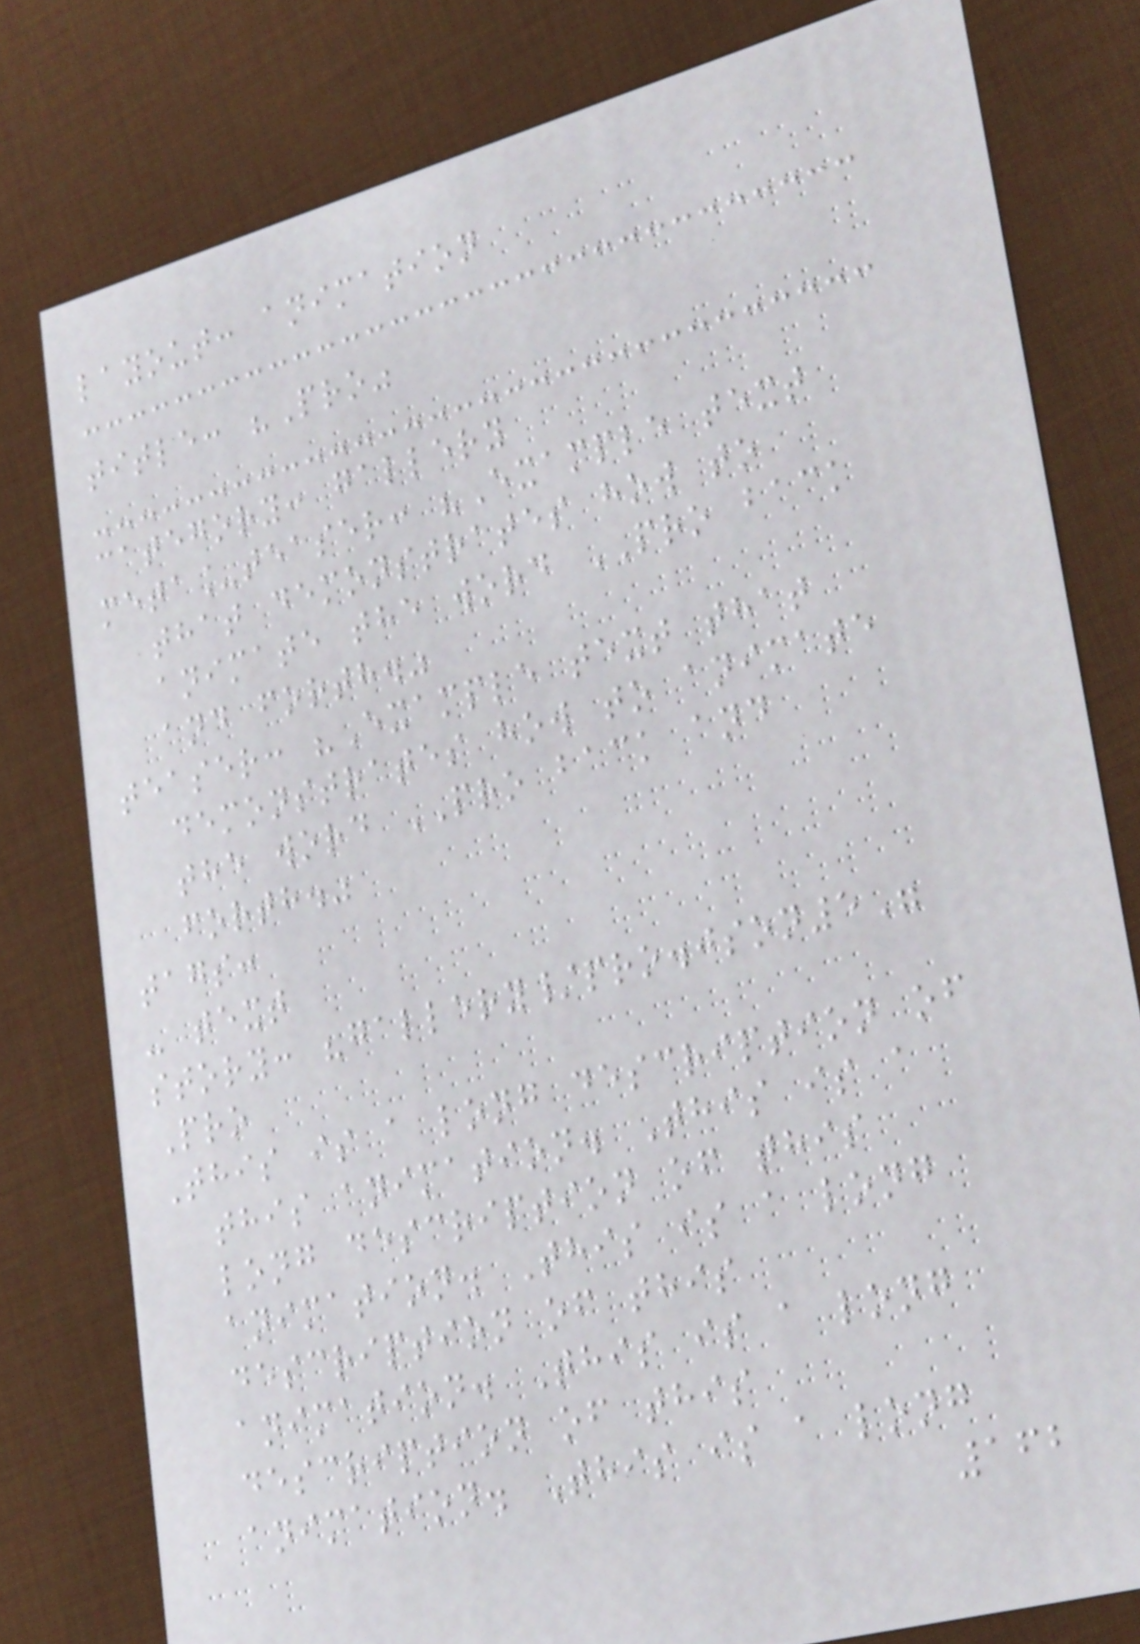layout: animation
title: "Pro"
category: gallery
meta_teaser: "Example text
that demonstrates how to
animate the word PRO back
and forth."
teaser: "Example text that
demonstrates how to animate
the word PRO back and
forth."
tags:
- text
story: "gallery/pro.json5"
Pro
This is a long description of
this animation. This is a
long description of this
animation. This is a long
description of this
animation. This is a long
description of this
animation. This is a long
162
